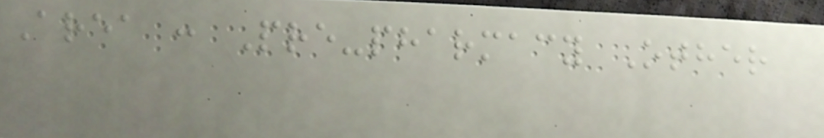Area : Pre-pharmacy Other
